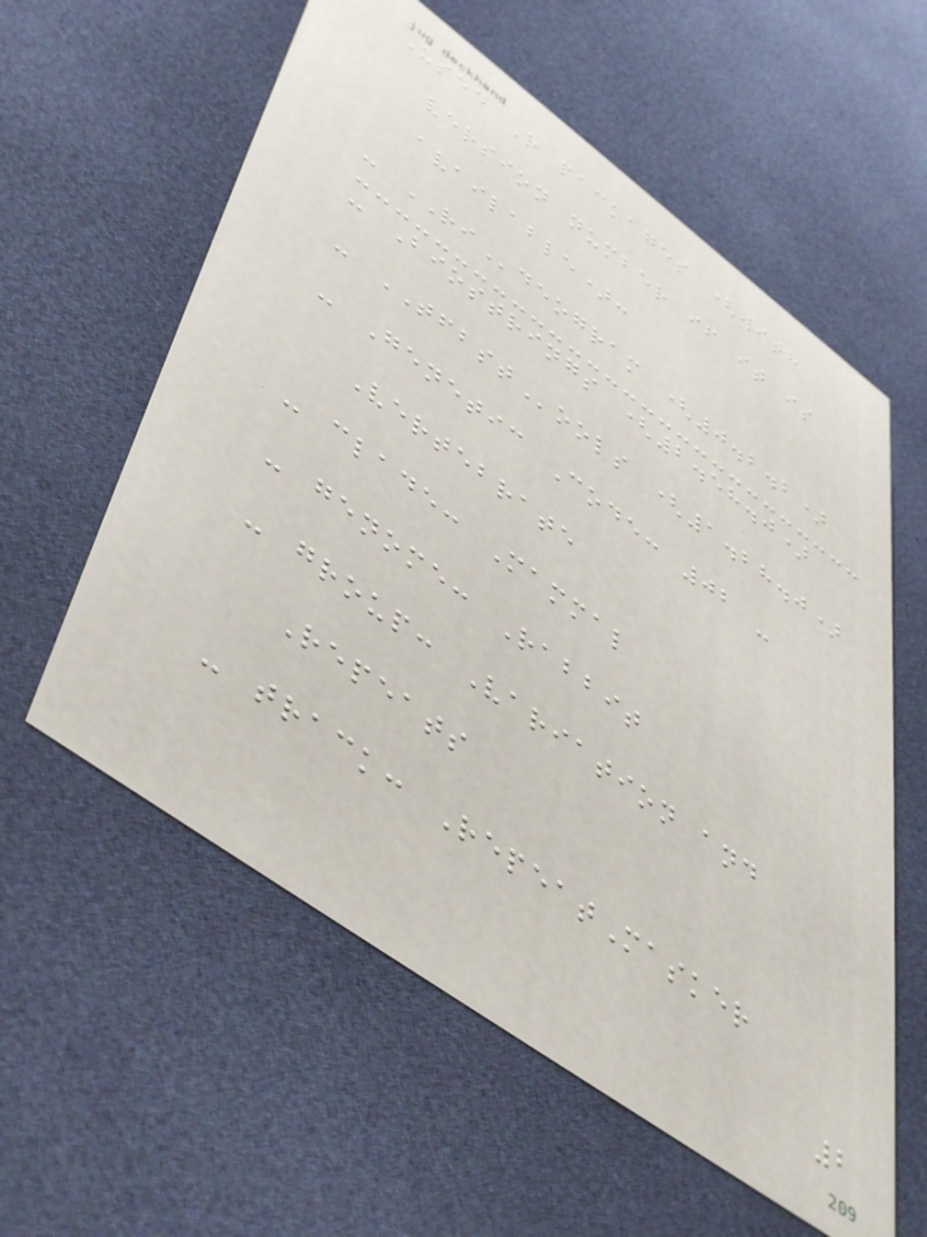Used R packages (with
version number if it is
available):
- RIdeogram (0.2.2)
- Biostrings (2.58.0)
- TFBSTools (1.28.0)
- Genetic Code: 02 -
Vertebrate
- clade: Mammal
- genome: Rabbit
- group: Variation and
Repeats
- track: RepeatMasker
2
